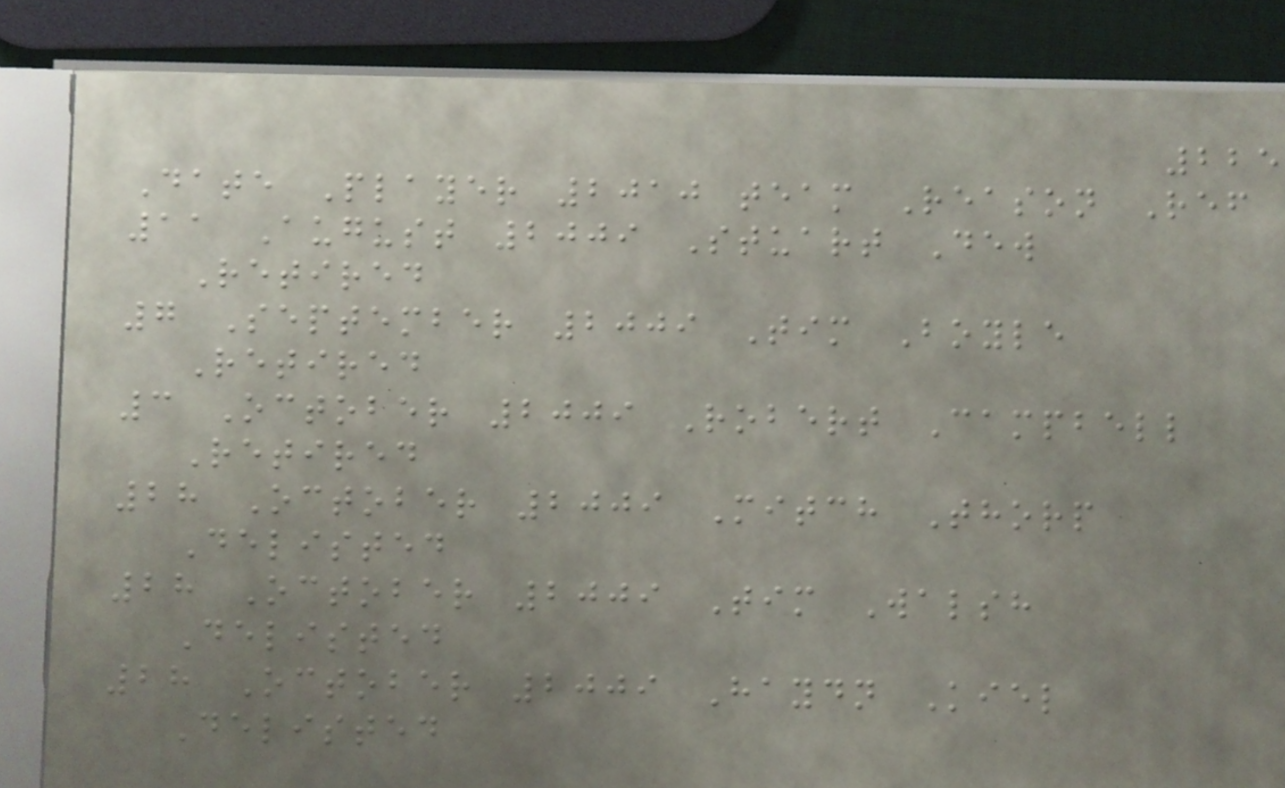225
Date Player 2010 team Reason Ref
11 August 2009 Stuart Dew
Retired
7 September 2009 Tim Boyle
Retired
3 October 2009 Robert Campbell
Retired
28 October 2009 Mitch Thorp
Delisted
28 October 2009 Tim Walsh
Delisted
28 October 2009 Haydn Kiel
Delisted
